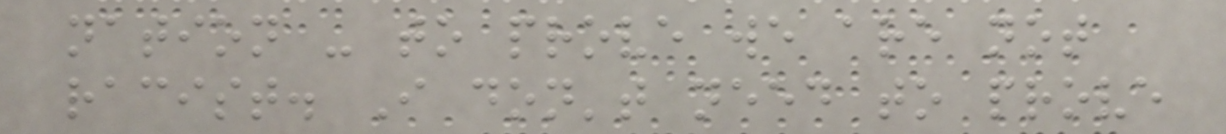nation - to prove we are not
racist. I don't need to prove
